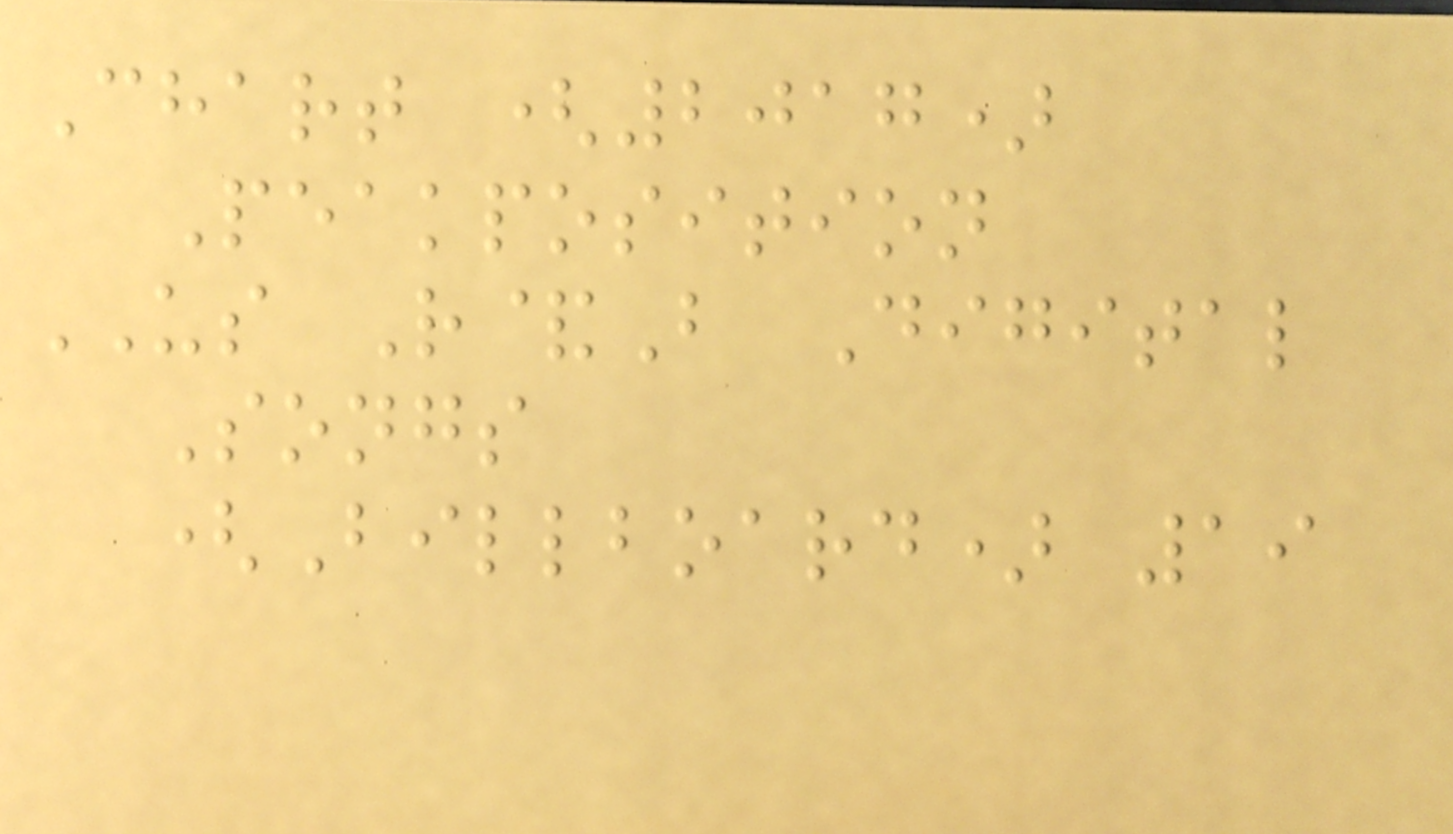Chart (2017)
Peakposition
US R&B Digital
Songs
(Billboard) 19
